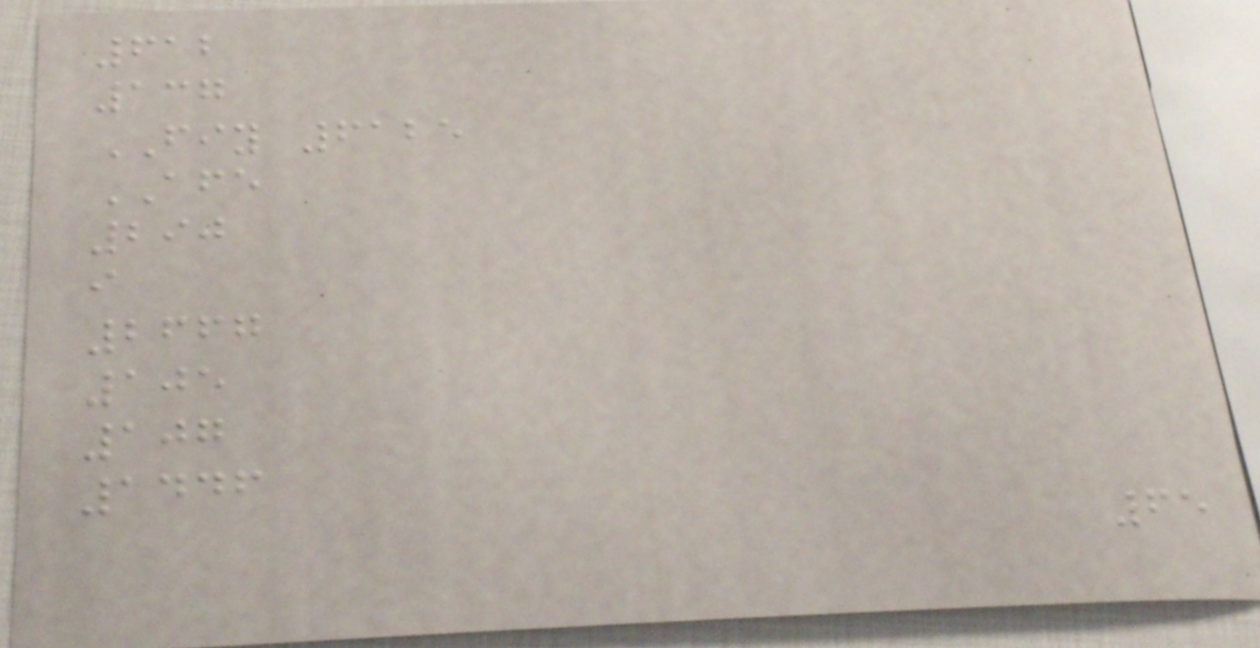612
137
FIY 6125
AFE
290
i
2667
105
107
1446
65
